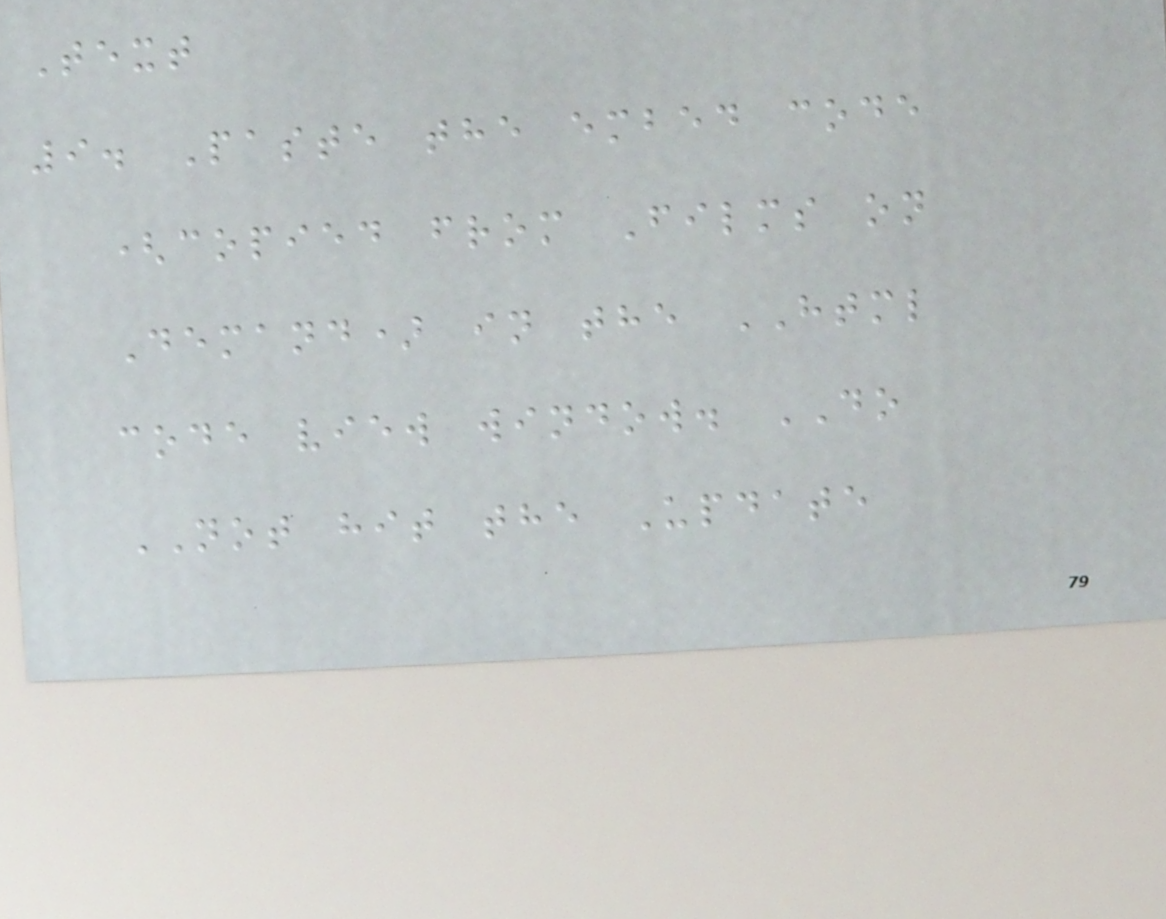Text
9. Paste the embed code
(copied from Films on
Demand) in the HTML
code view window. DO
NOT hit the Update
